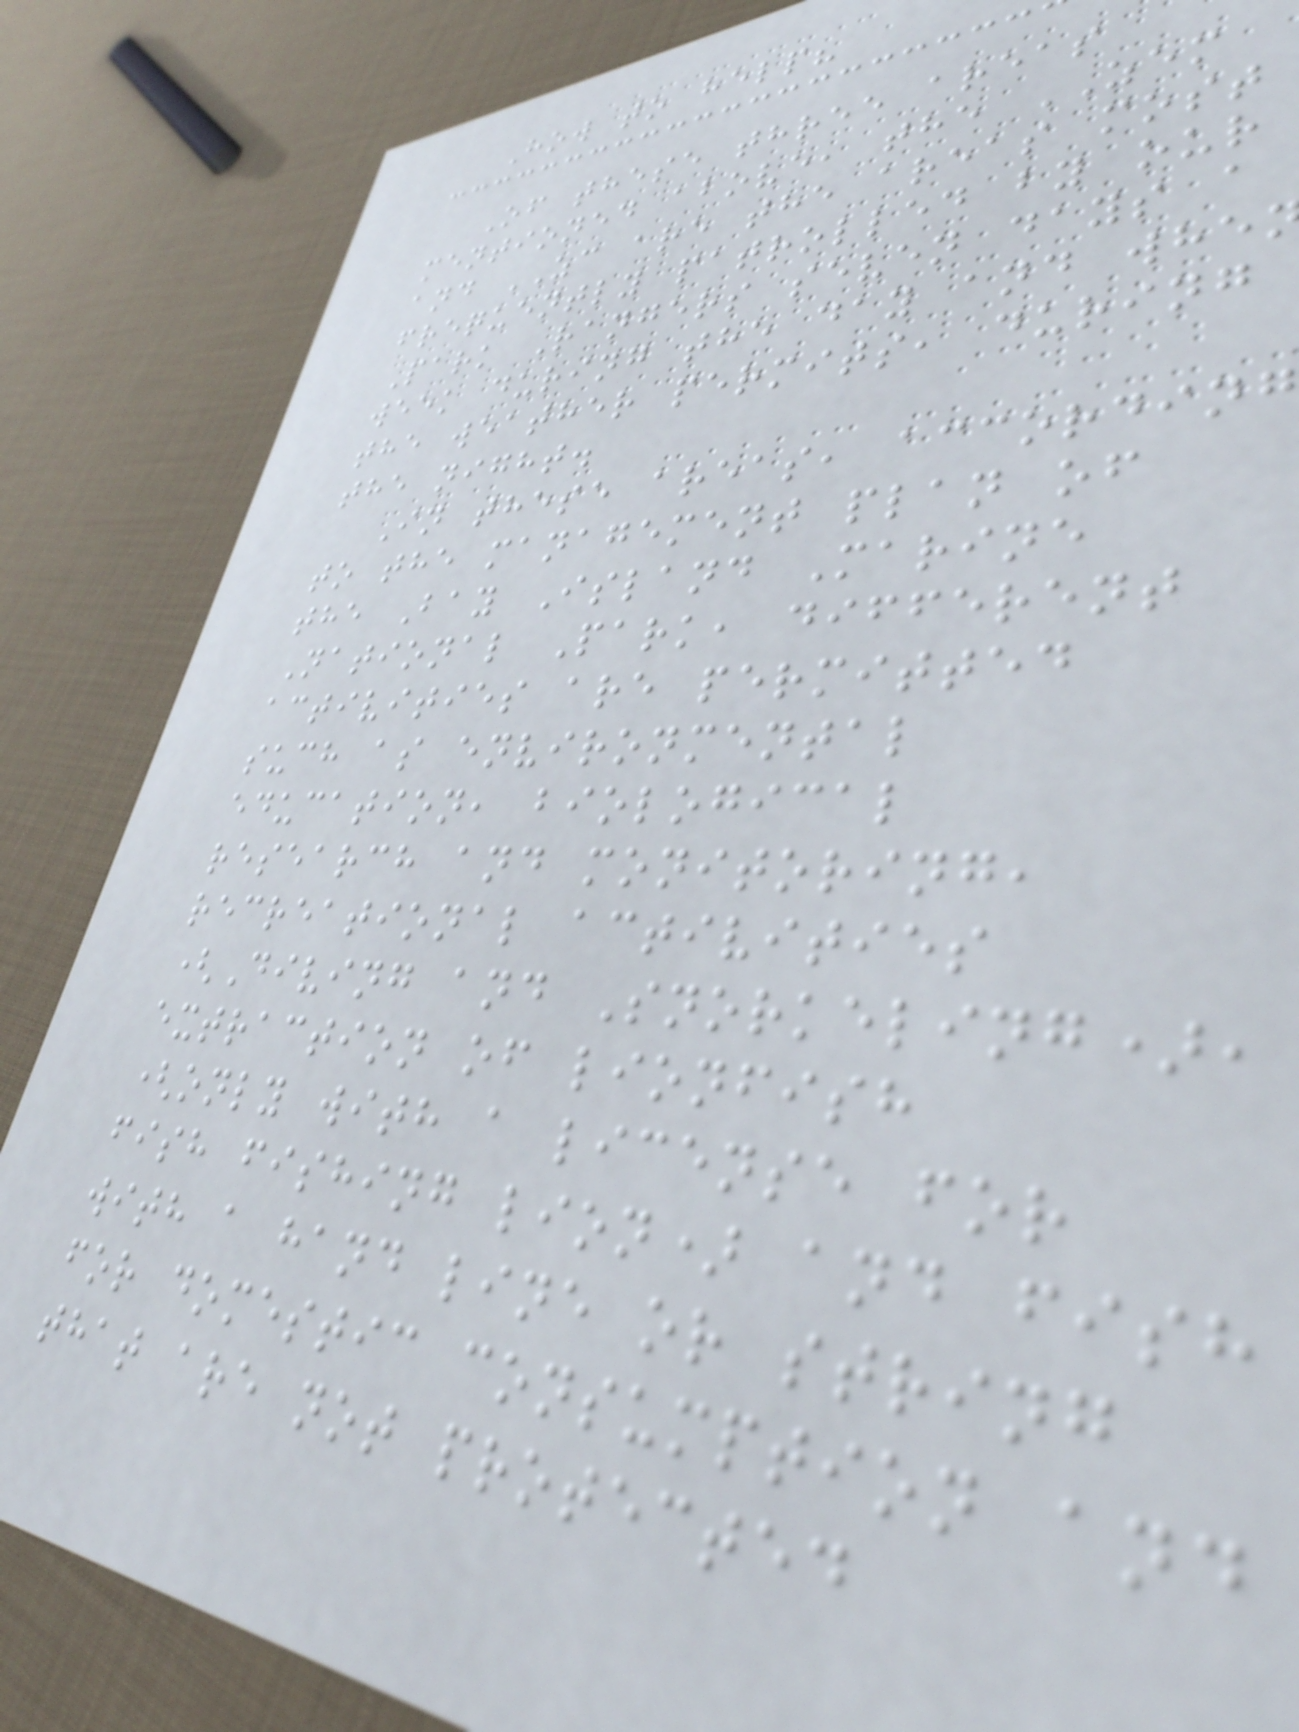How to help?
Of these three areas
mentioned above, the ZEM
and ZC are the areas most
frequently patrolled by our
Park Rangers seven days a
week during the day and whe
the weather permits, during
the night.
In these areas, according
to the management plan of
the Bay Island Marine
National Park, different
activities are permitted
such as environmental
education, biological
research and monitoring,
recreational activities
(Diving and Snorkeling),
extraction of lionfish
(only with a license for
fish fishing lion) and fish
with a hand line or string
for domestic consumption and
that are not protected
